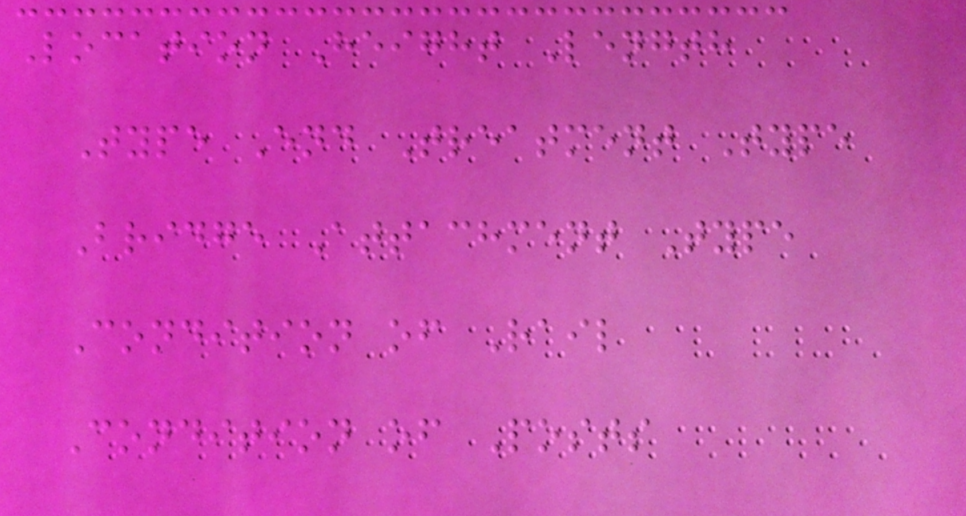Location Height Length
Type End Treatment Type
Bridge Attachment Type
Condition of Rail
Condition of Posts
